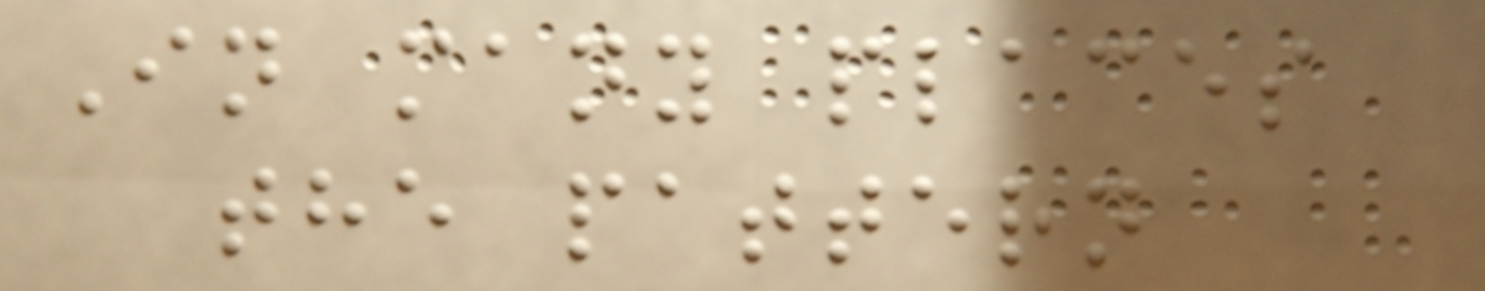In many places
the pattern
